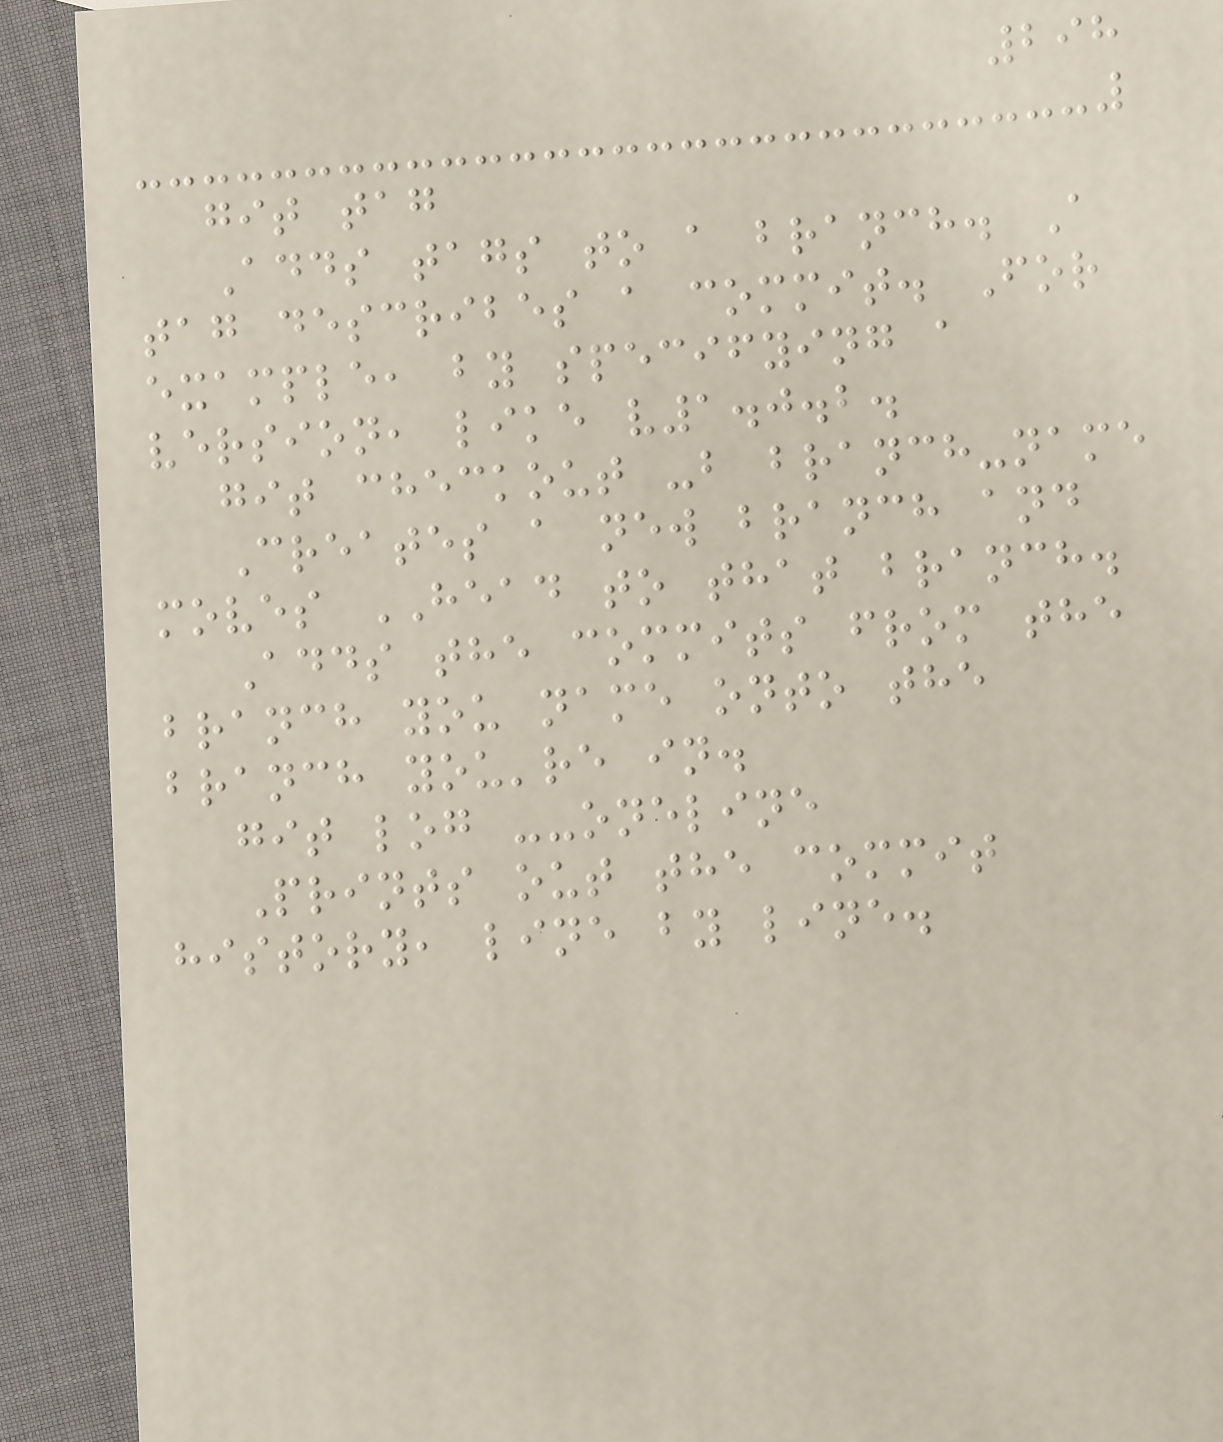298
git tag
Adds tags to a branch. A
tag describes a commit. For
example, by specifying a
version, like v1.0.2.
git checkout -b branch-name
Creates a new branch and
moves HEAD to that branch.
Adds the commits from the
branch you name onto the
branch you're in.
git log --oneline
Prints out the commit
history, line by line.
